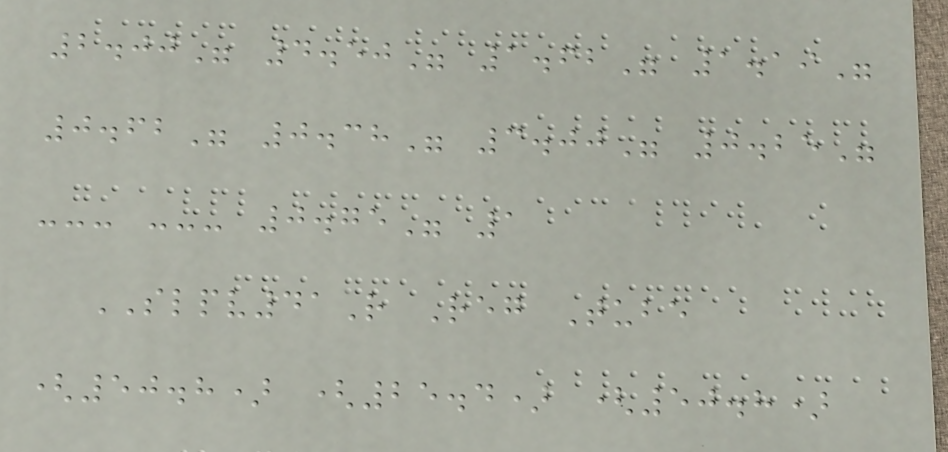2.00" 4.50" 1.62" 1.19"
0.62" 0.38" 3.00" 0.25"
--- --- 0.75" 1
SLPV41R Reg Tube
(50.8) (25.4) (50.8)
